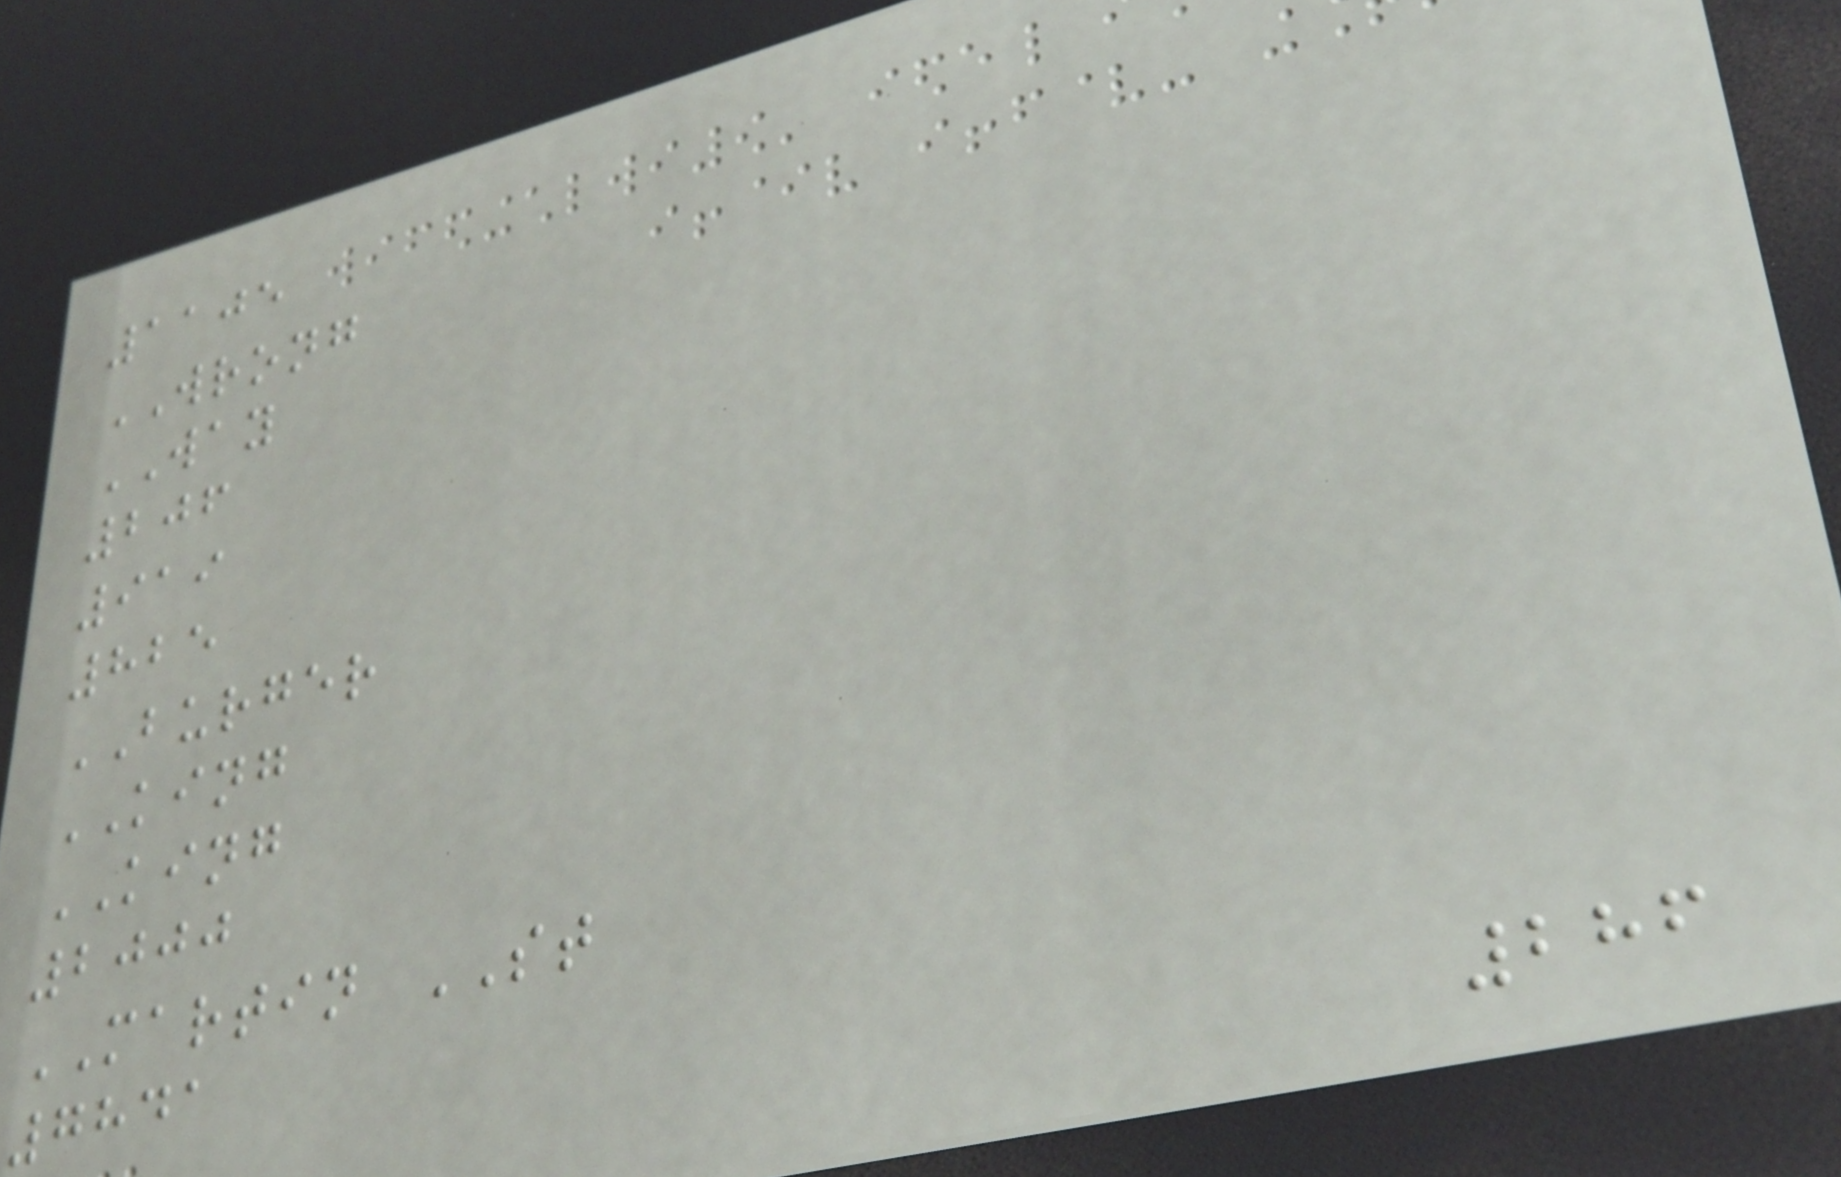1105
WRONG
WAY
206
919
825
BURGER
KING
KING
2000
MARTIN ST
7841
286
